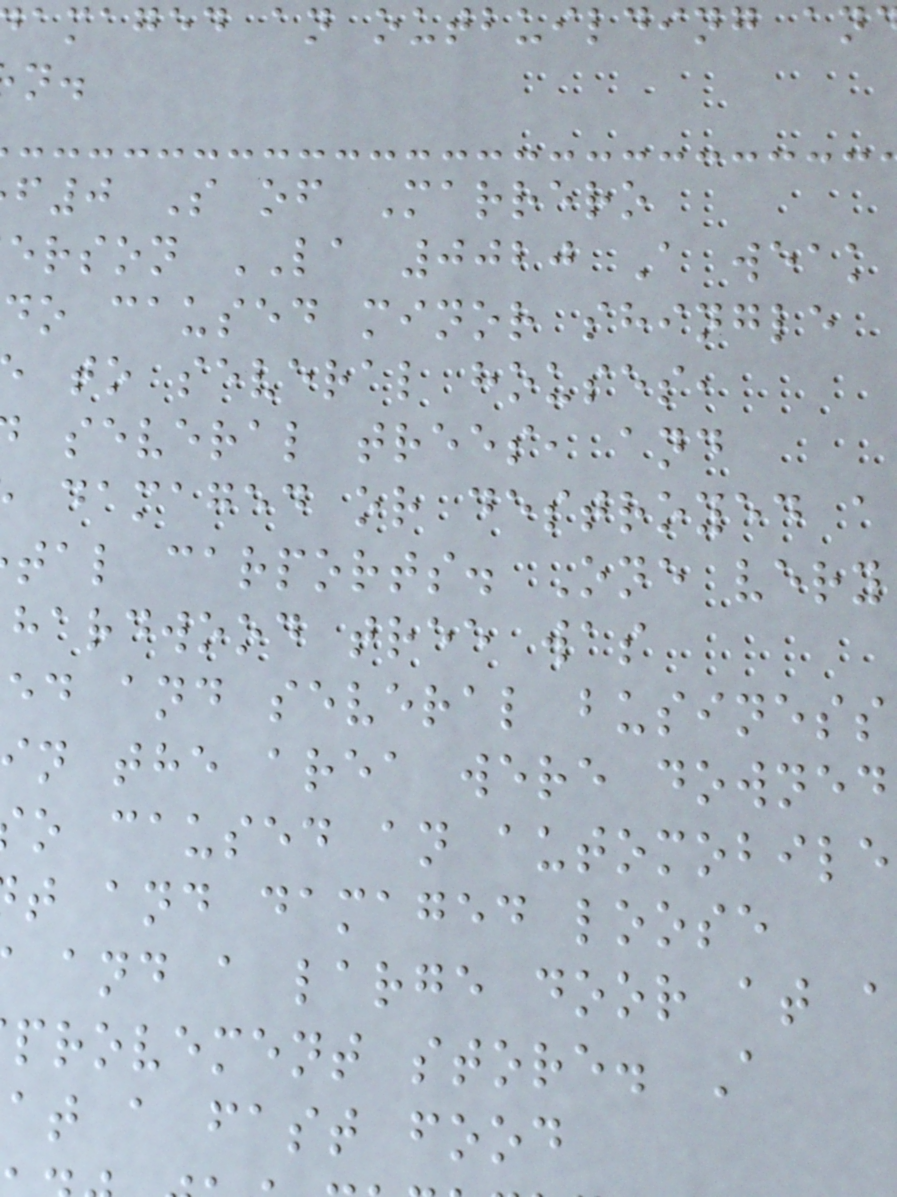amaged an outbuilding an
f0 S of Marrero
erson LA 0020 A weak
do caused minor shingle
to several houses,
several trees, and
damaged or destroyed a
tal carports. One very
hardwood tree was
ed and several business
n the area were downed
o caused an automobile
t and damaged loose
and a large door at a
provement store. A
at a fast food
